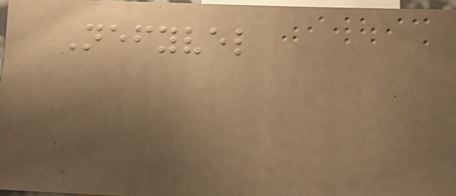Nefyvel
